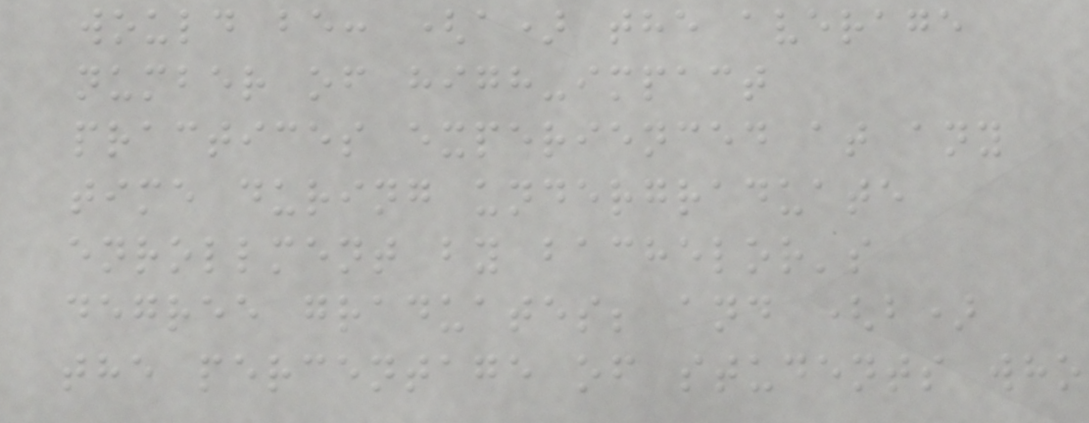would be: (a) the average
number of high-impact
practices experienced at any
time during undergraduate
enrollment by bachelor's
degree graduates; and (b)
the percentage of students who
